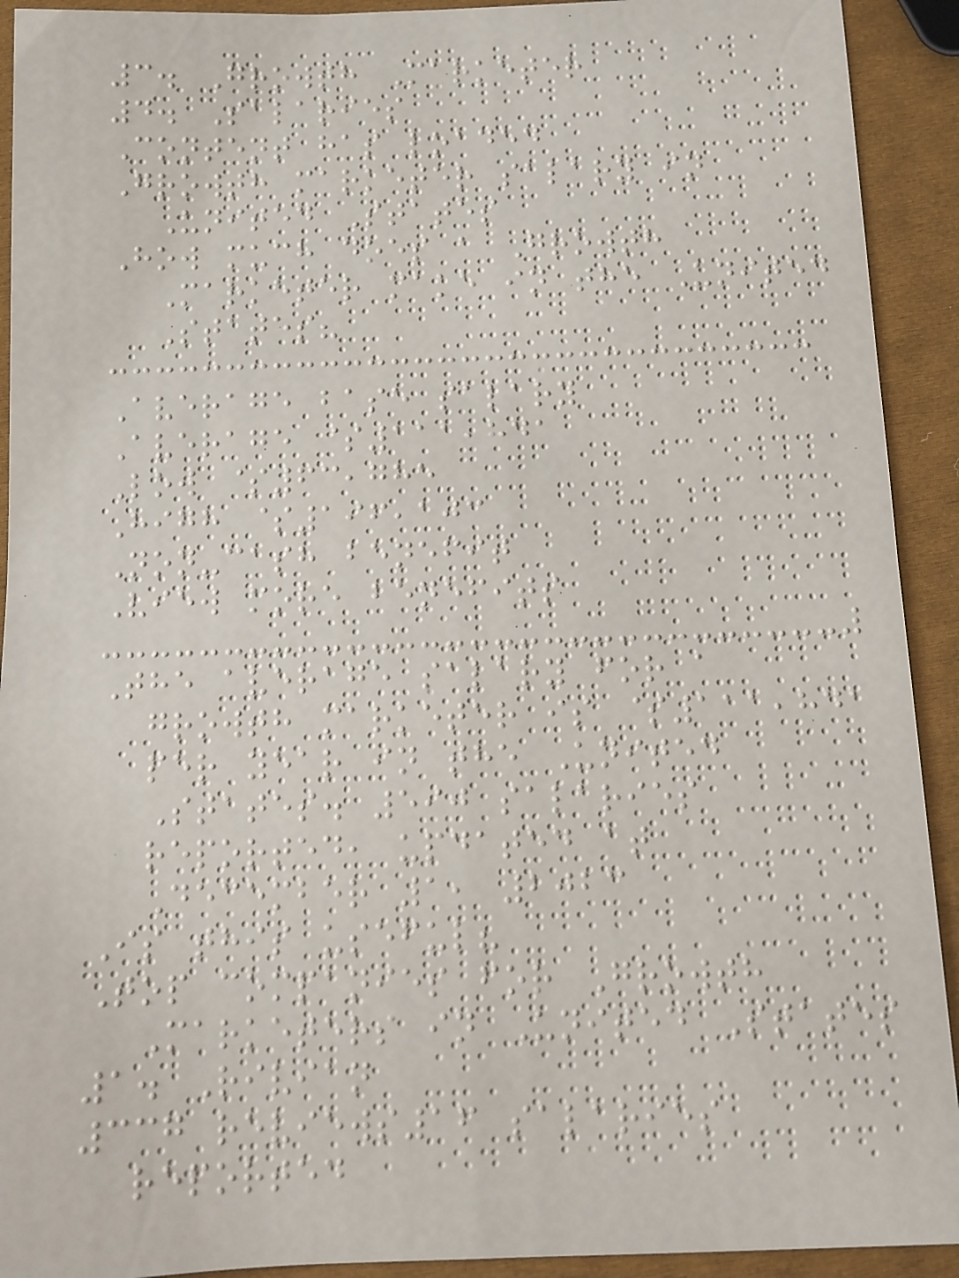3. Growth Marketer
4. Salaries
Content has loaded
Growth marketer salary in
United States
How much does a Growth
Marketer make in the United
States?
Average base salary
Average $111,841
Low $63,785
High $196,103
Non-cash benefit
View more benefits
The average salary for a
growth marketer is $111,841
per year in the United
States. 590 salaries
reported, updated at
December 1, 2023
Is this useful?
Top companies for Growth
Marketers in United States
1. Rivian
337 reviews16 salaries
reported
